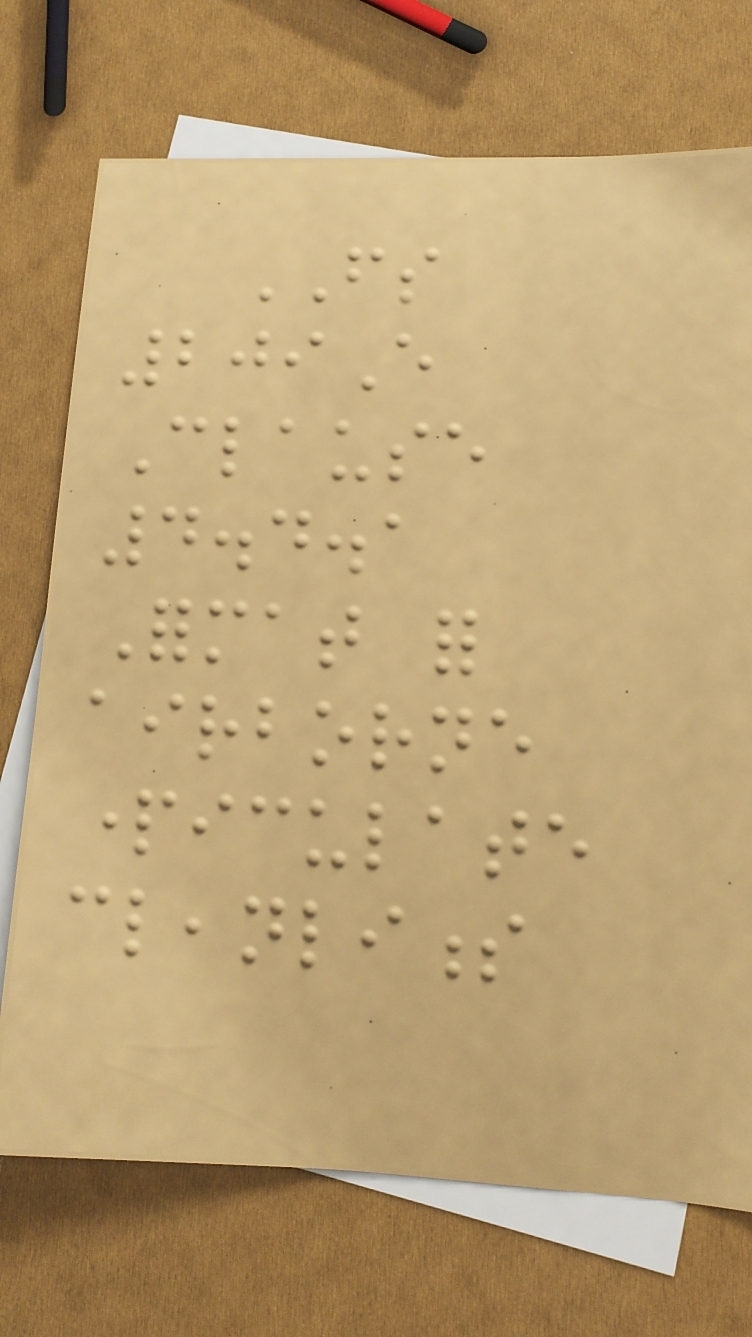FS
209E
Clause
4.4.1
Format for
airborne
particulate
cleanliness
